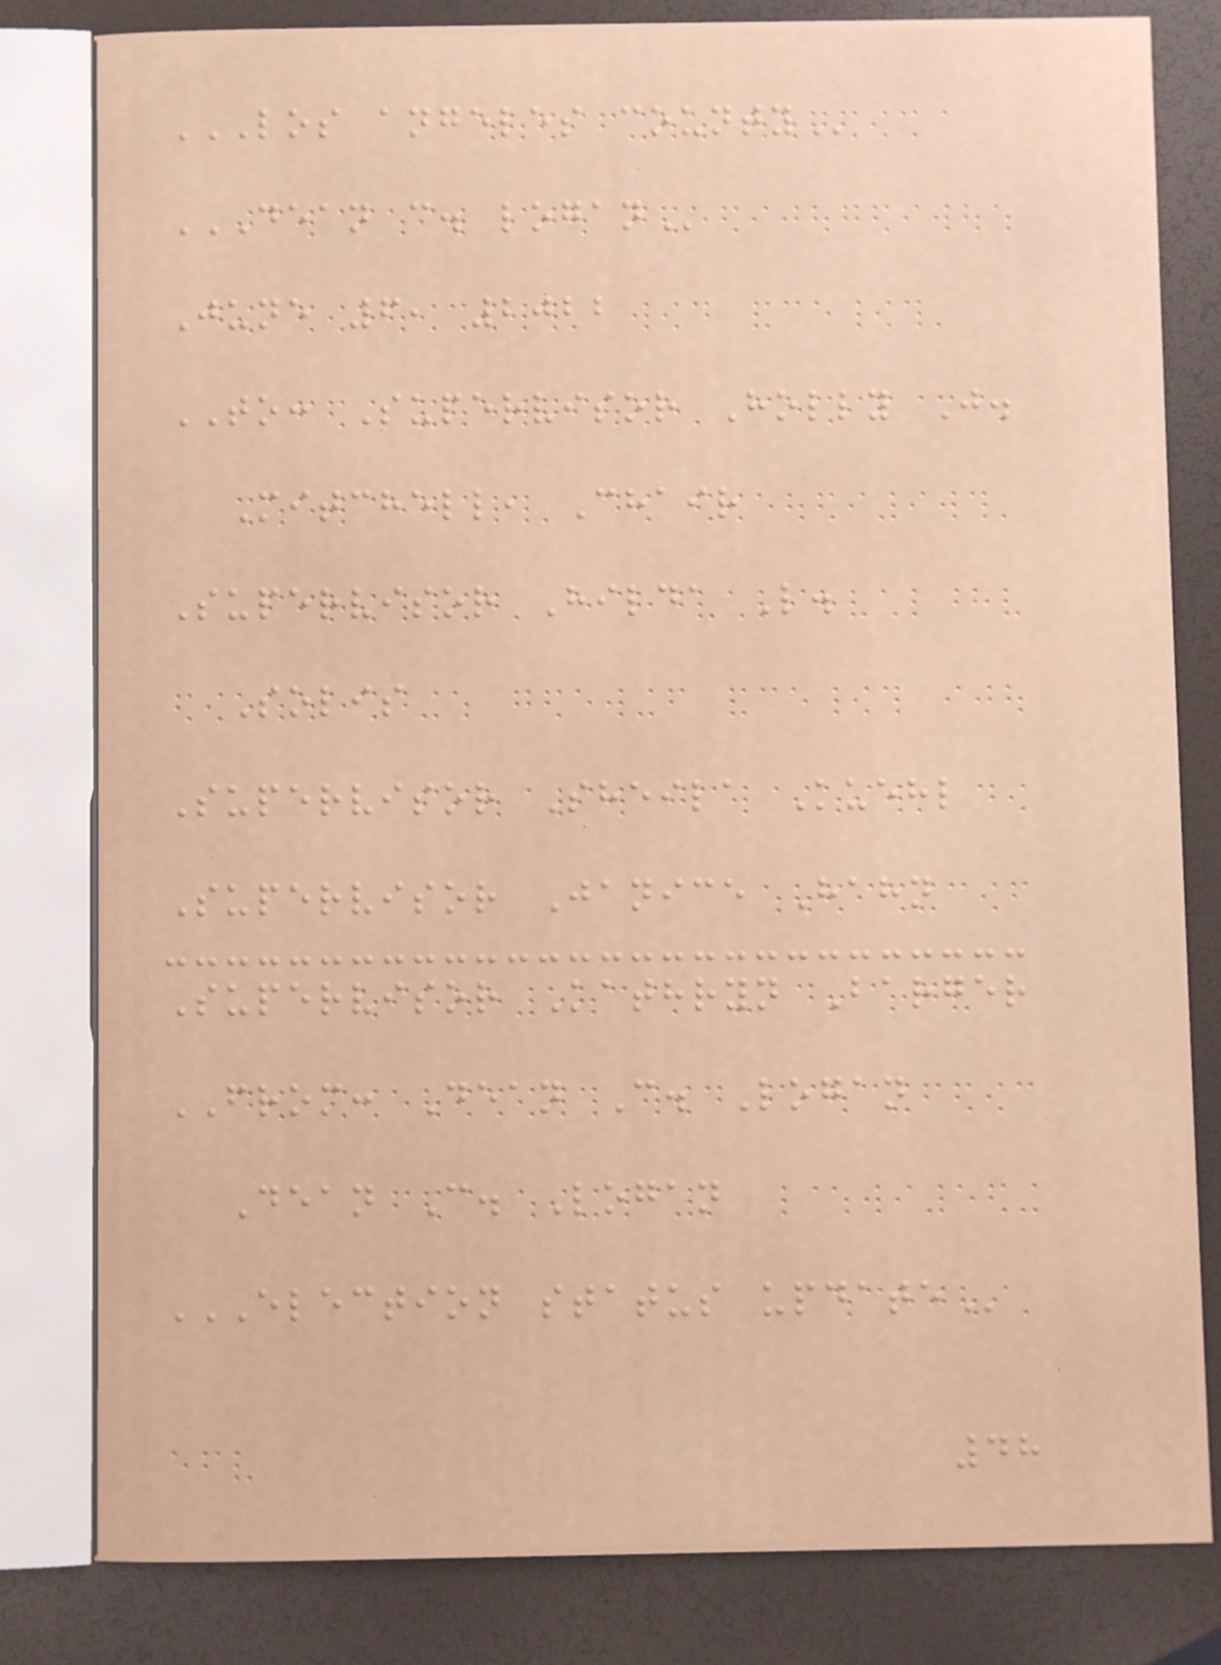LOS ANGELES COUNTY
DEAN C. LOGAN
June 6, 2022
TO: Supervisor Holly J.
Mitchell, Chair
Supervisor Hilda L.
Solis
Supervisor Sheila Kuehl
Supervisor Janice Hahn
Supervisor Kathryn Barger
FROM: Dean C. Logan
Dean C. Logan
ELECTION STATUS UPDATE
48
